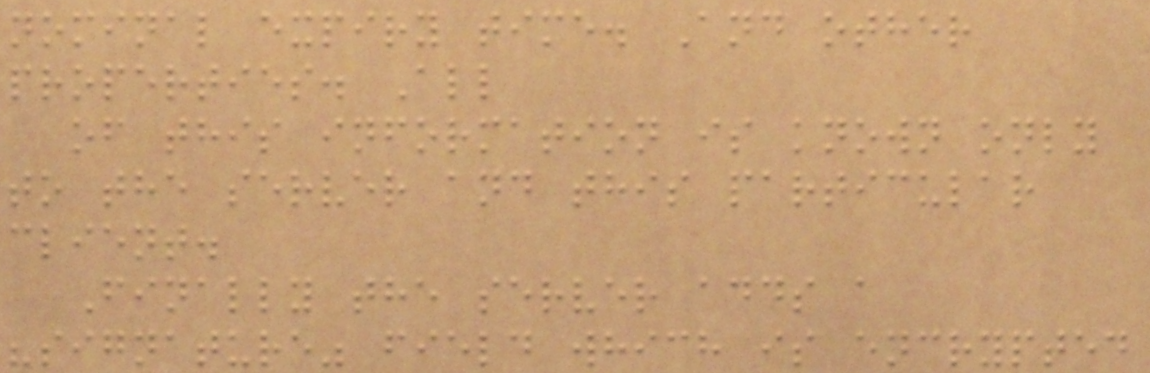nominal expiry time. And other
properties. All
of this information is known only
to the server and this particular
client.
Finally the server adds a
"signature" field which is encrypted
